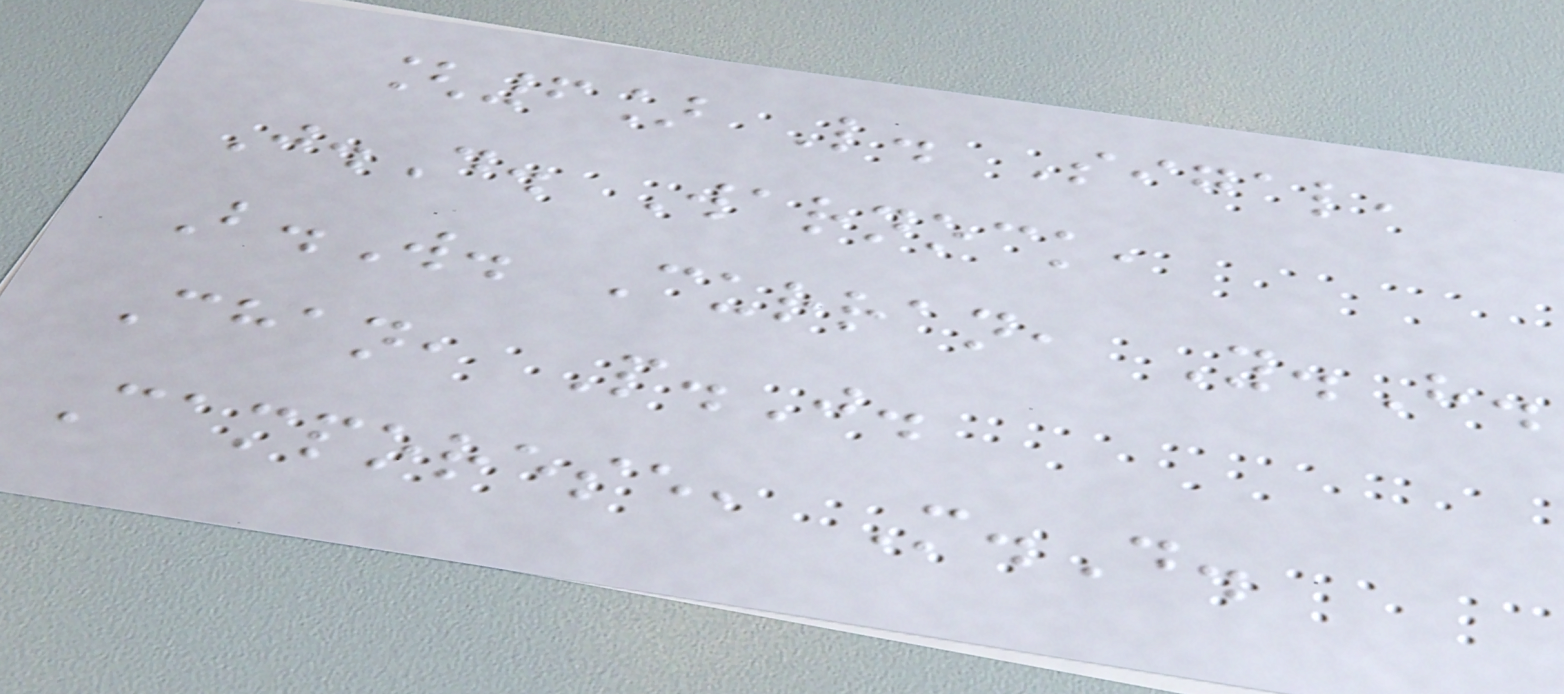[6] L. Sigal,
J.D. Warnock,
B.W. Curran, Y.H.
Chan, P.J.
Camporese, M.D.
